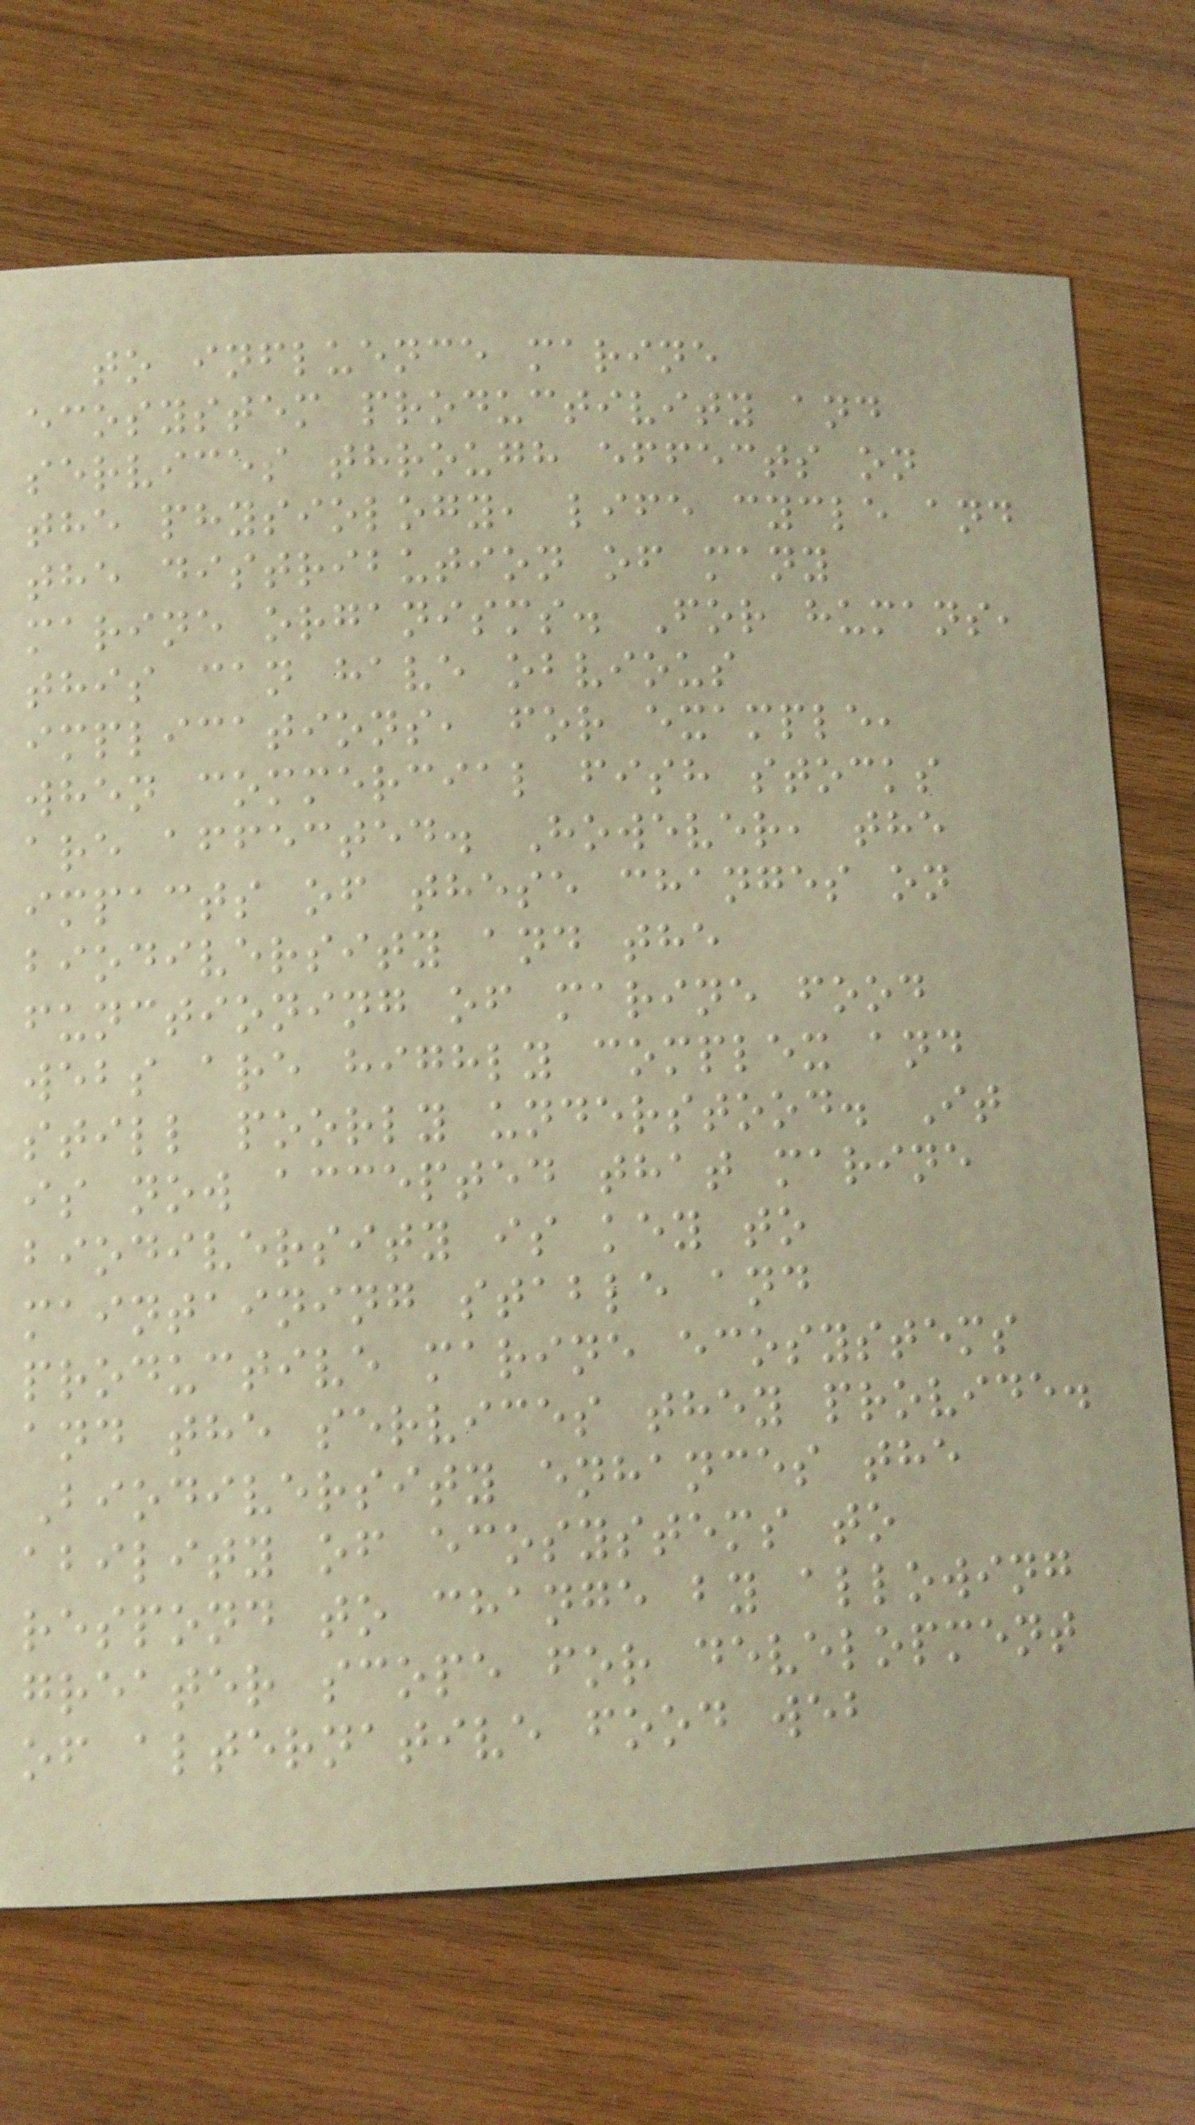to influence marine
ecosystem productivity and
services through effects on
the physiology, life cycle and
the distribution of many
marine organisms. For humans,
this can have obvious
implications, for example,
when commercial fish stocks
are affected. However, the
impacts of these changes on
biodiversity and the
functioning of marine food
webs are highly complex and
still poorly understood. It
is now accepted that marine
biodiversity is key to
maintaining stable and
productive marine ecosystems
and the services they provide.
Biodiversity enhances the
ability of ecosystems to
respond to change by allowing
greater scope for development
of alternative food web
